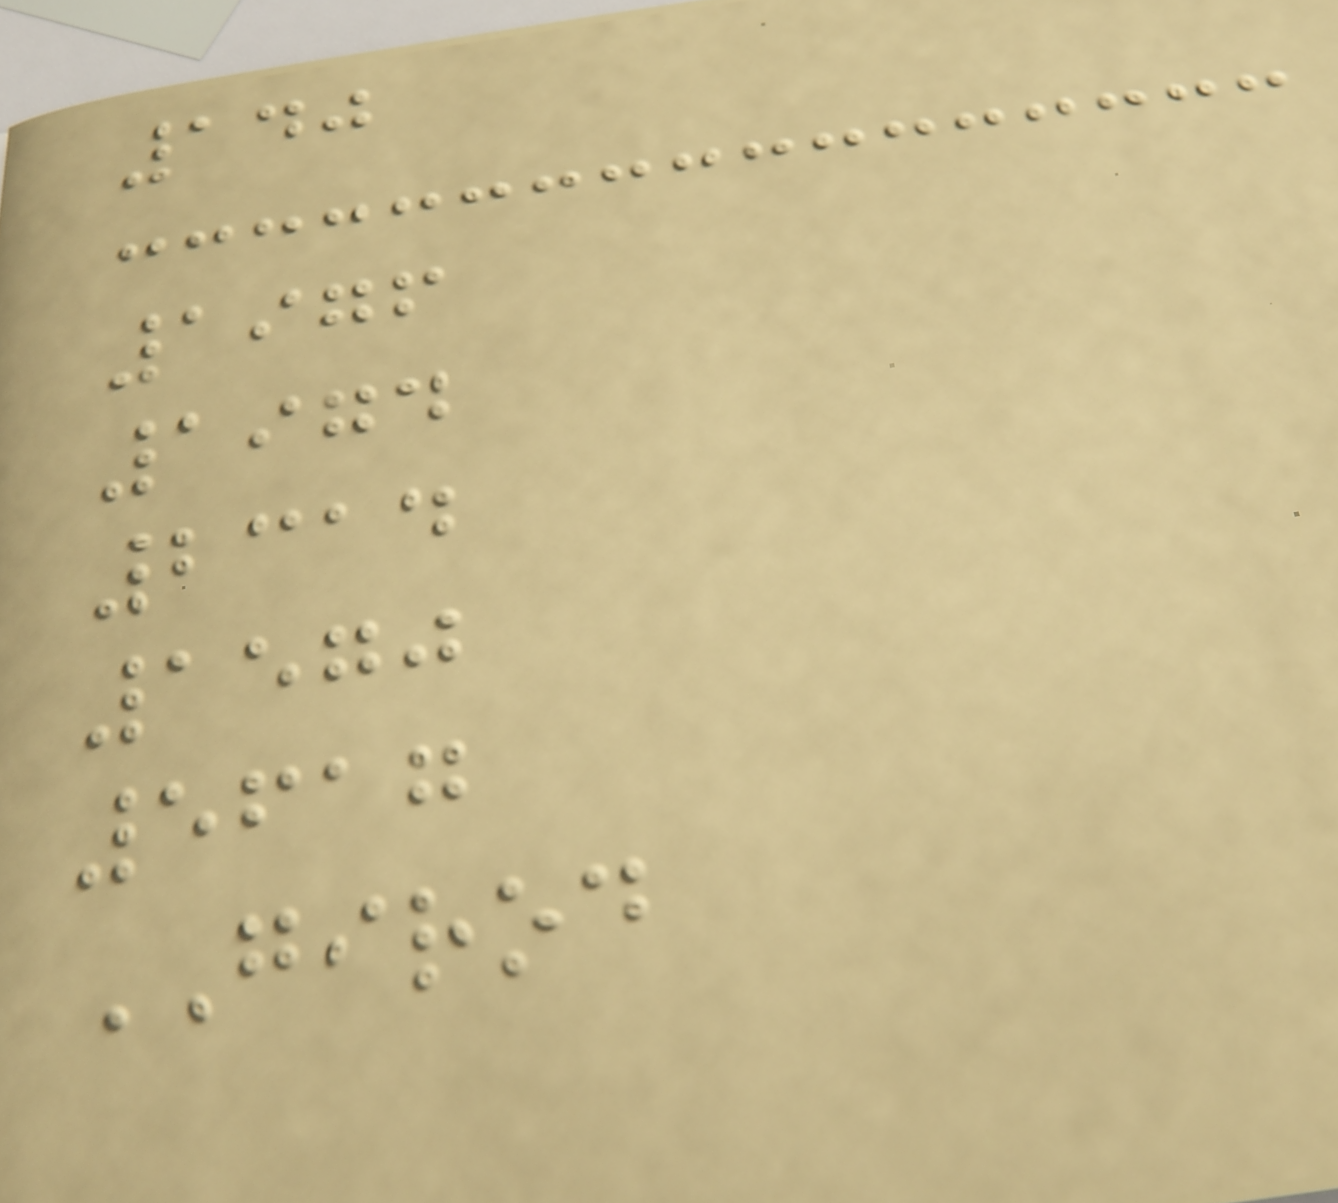140
1976
1974
2314
1570
5617
GIROD
